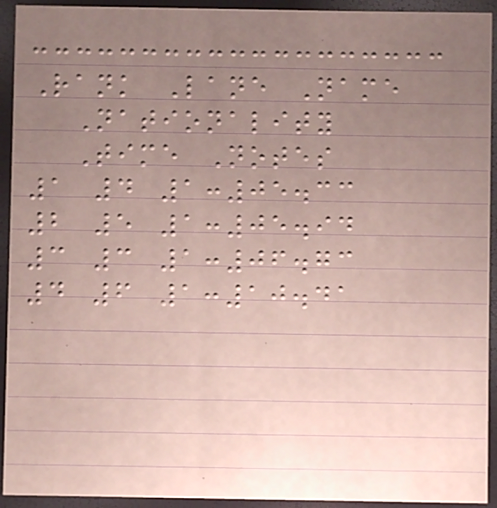Rank Lane Name
Nationality
Time Notes
1 4 1:05.33
2 5 1:05.94
3 3 1:06.73
4 6 1:10.41
